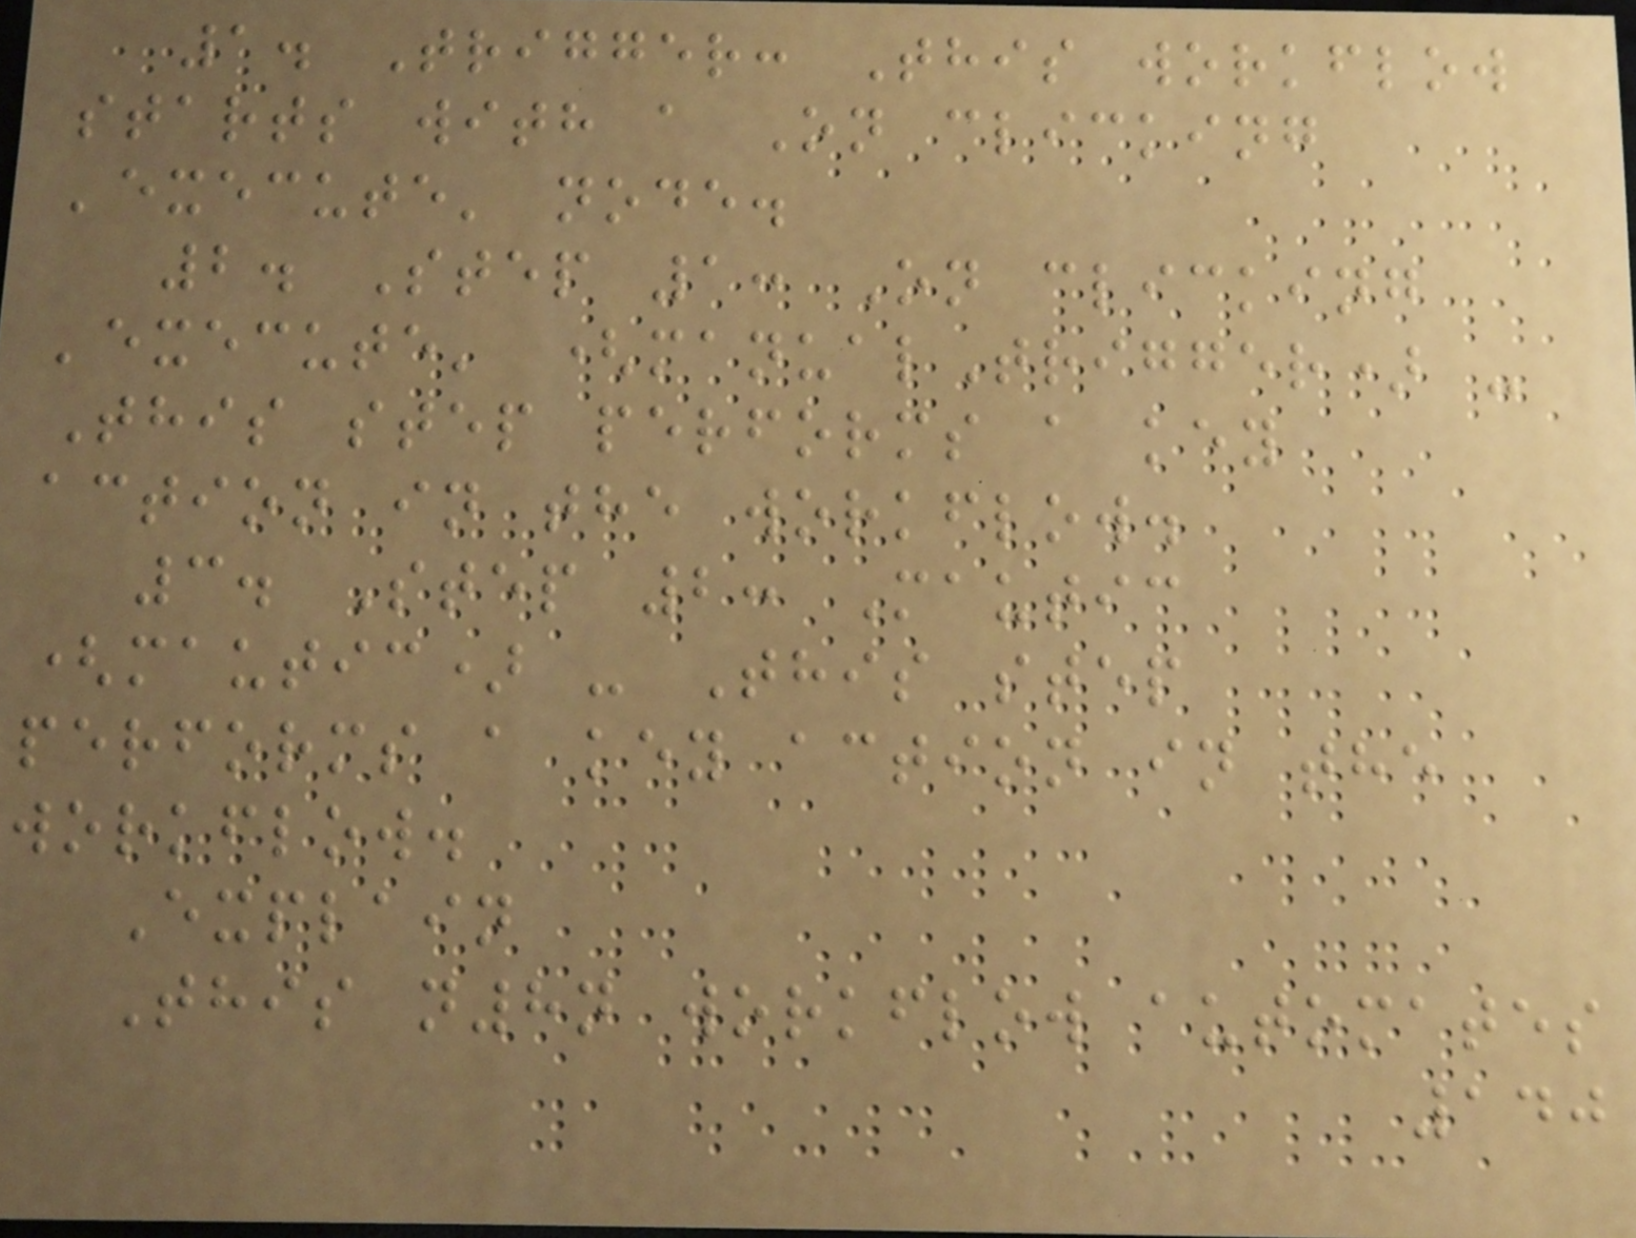1. Trigger: This workflow
starts with a On clicking
'execute' node.
2. Step 1: On clicking
'execute' (manualTrigger) -
This step performs a key
action in the workflow.
3. Step 2: Mautic
(mautic) - This step
performs a key action in the
workflow.
Explain
This n8n workflow automates
140
